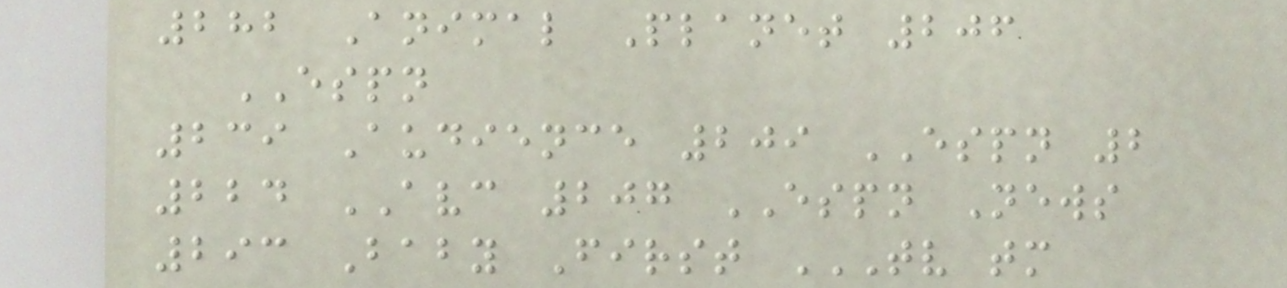282 Animal Planet 206
ESPN
239 Audience 209 ESPN 2
224 AVC 207 ESPN News
293 Baby First TV TM
